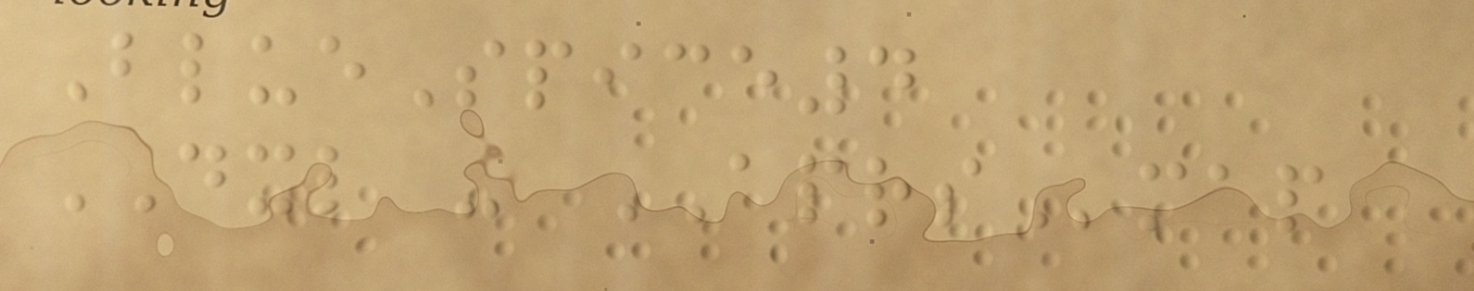BlueSpice4
DXL - APRSmap
